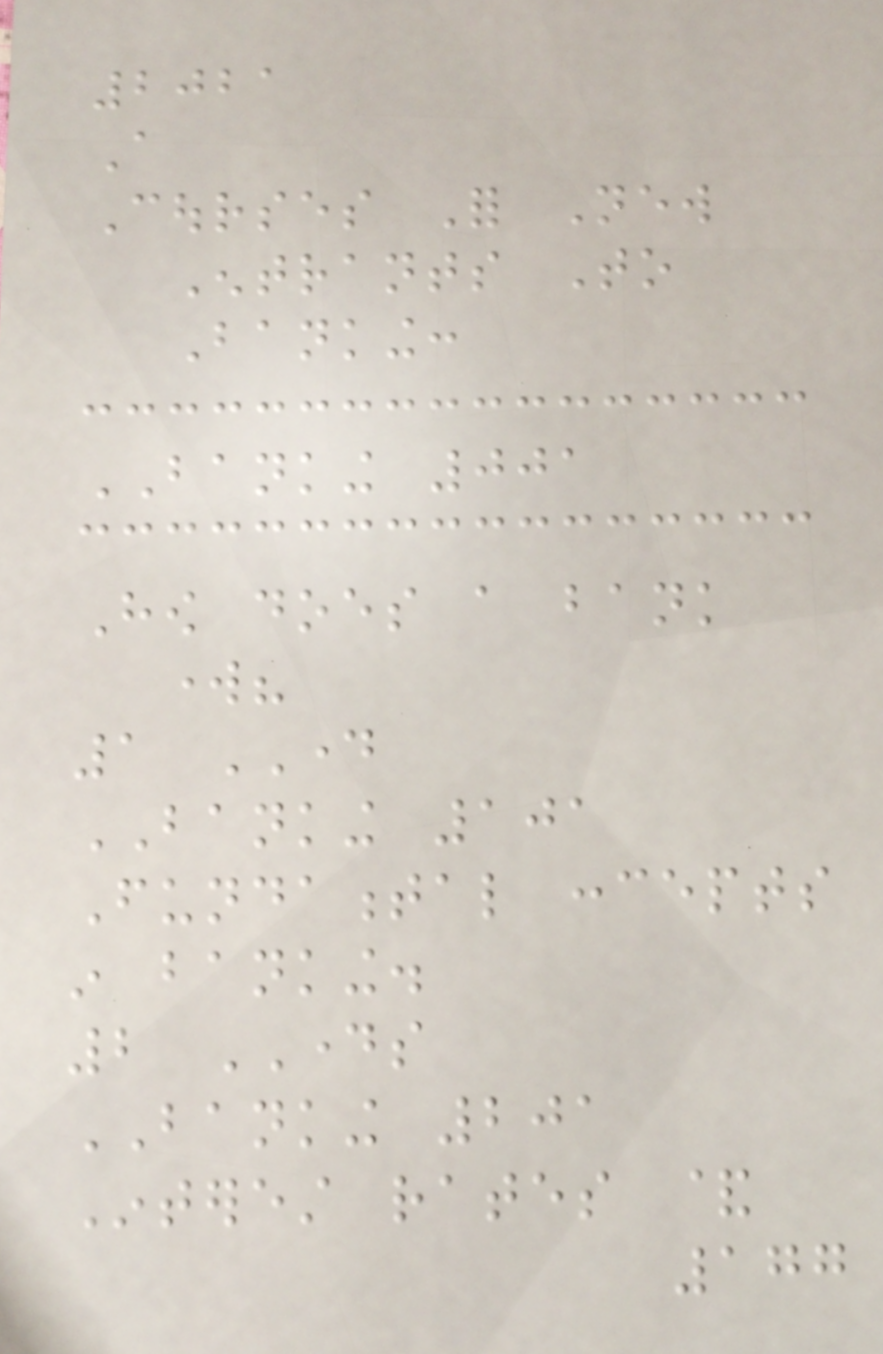2021
A
Courses For New
Entrants To
Banking:
BANKING 001
How does a bank
work?
1 DAY
BANKING 101
Fundamental concepts
in banking.
2 DAYS
BANKING 201
Interest rates &
177
